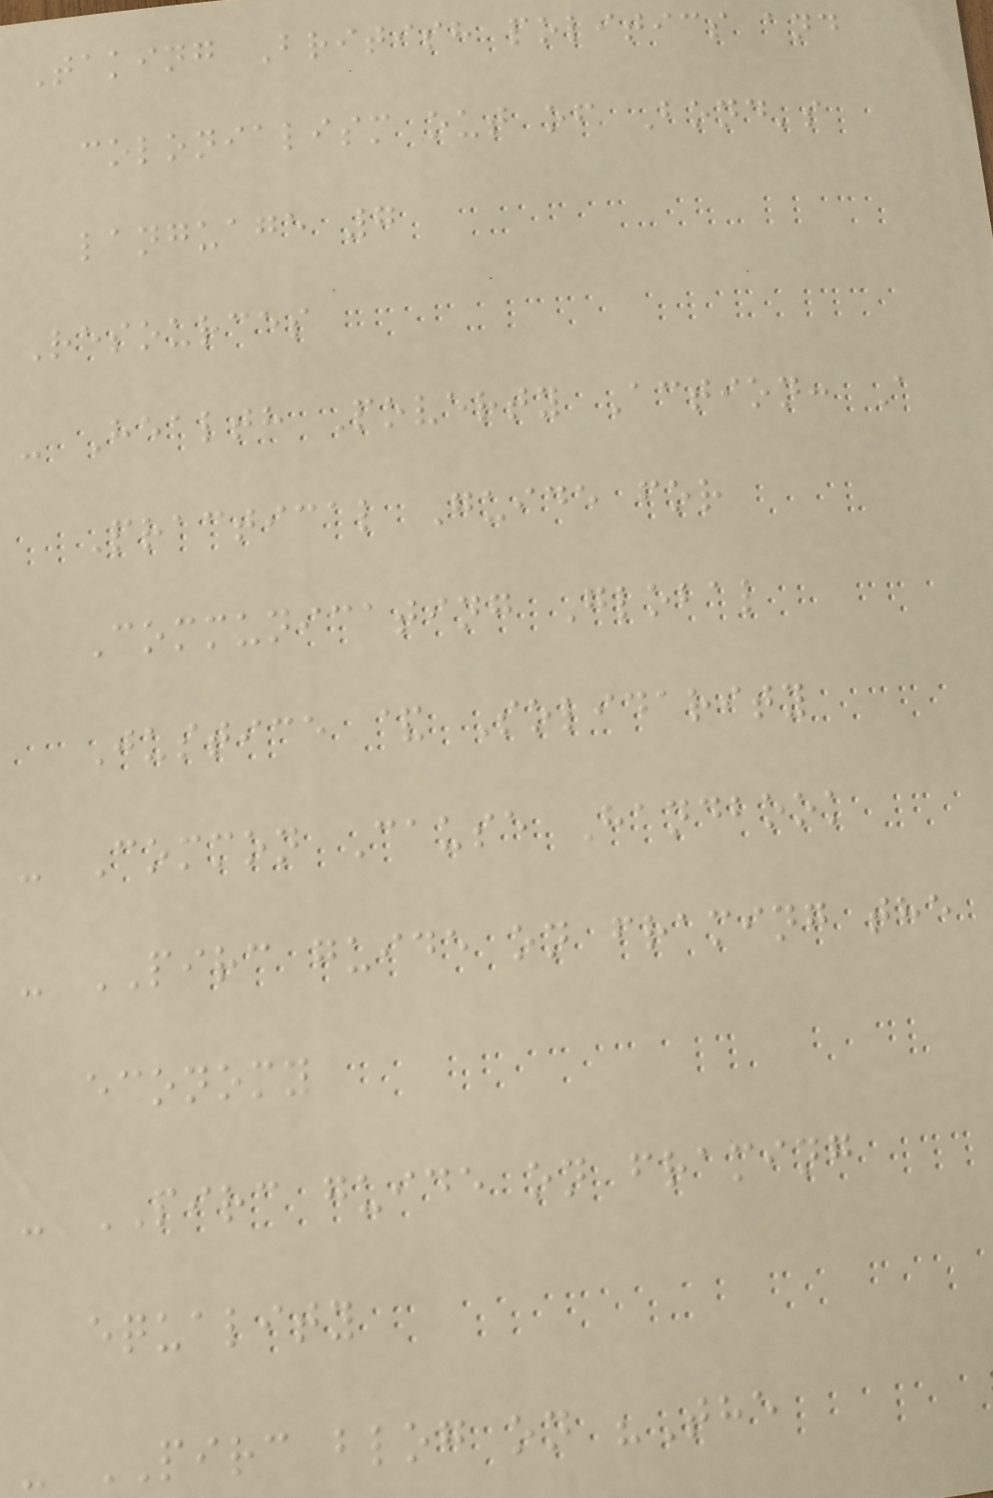Taking British politics and
colonialism out of Bond's
language 7
Resources
- Health Poverty Action: A
Practical Guide for
Communicating Global
Justice & Solidarity
- Common Cause Handbook
- PIRC guide on framing the
economy
- PIRC guide on framing
equality
- PIRC blog on "The
